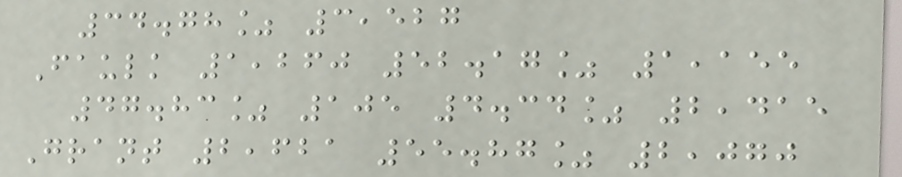34.78% 3,527
Faulk 1,260 52.17% 1,155
47.83% 105 4.34% 2,415
Grant 2,621 55.87% 2,070
